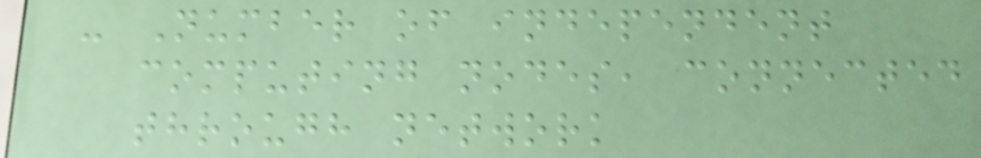- Number of independent
computing nodes, connected
through network
